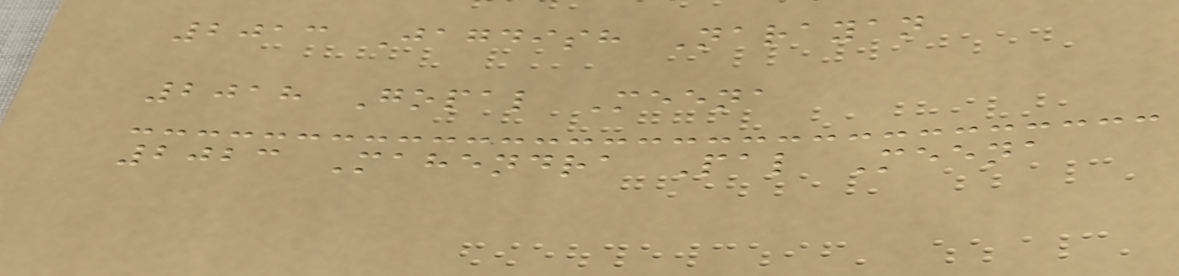2013 Jagdish Narayan
2018 Gopal Meena
2023 Mahendra Pal Meena
